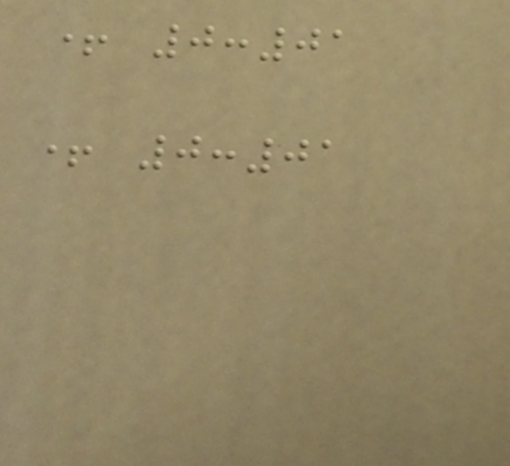+ 0:01
+ 0:01
